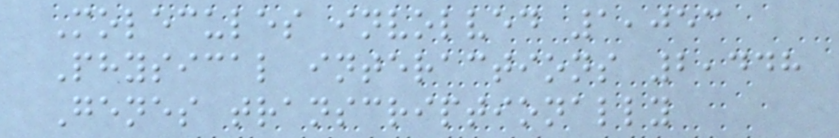Molecules involved 1,053
Physical interactions 2,448
Genes transcriptionally
